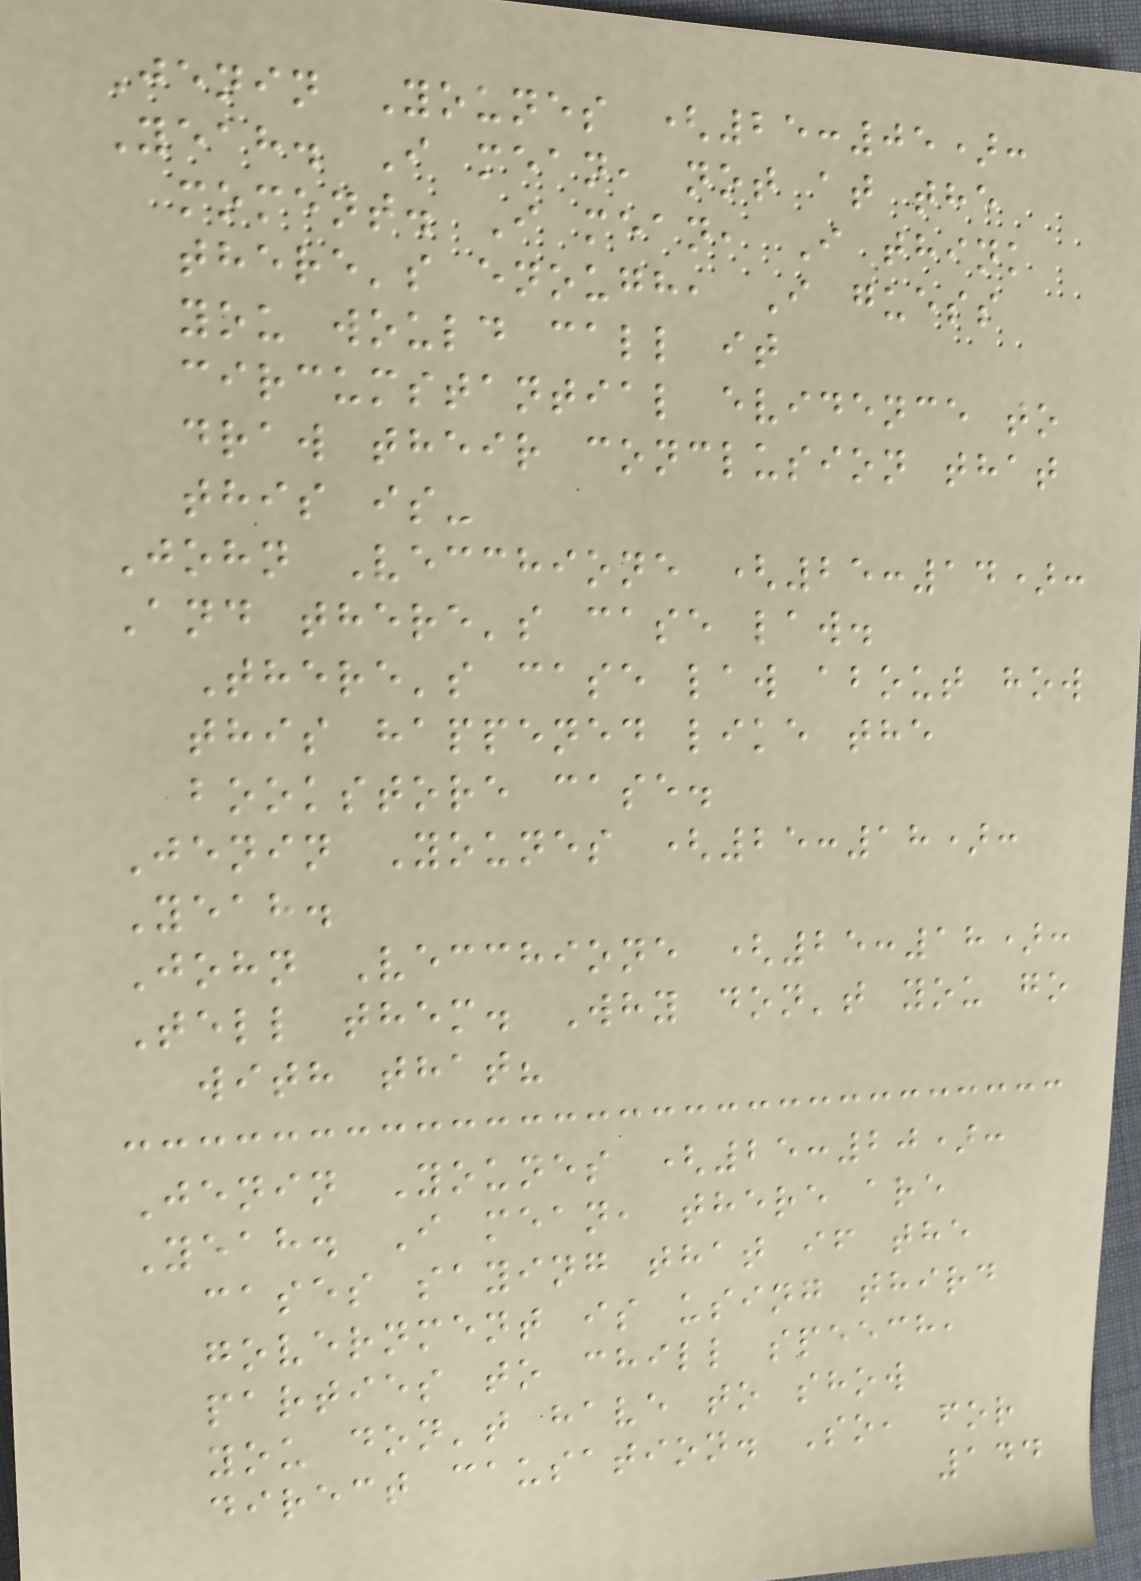Jenin Younes (25:05):
Yeah. I mean, not at the
moment. I mean, I think
there's enough, I guess
you would call it
circumstantial evidence to
draw their conclusion that
this is-
John Vecchione (25:14):
And there's case law.
There's case law about how
this happened like the
bookstore case.
Jenin Younes (25:18):
Yeah.
John Vecchione (25:18):
Tell them. Why don't you go
with that?
Jenin Younes (25:20):
Yeah. I mean, there are
cases saying that if the
government is using third
parties to chill speech,
you don't have to show
direct causation. So, for
144
